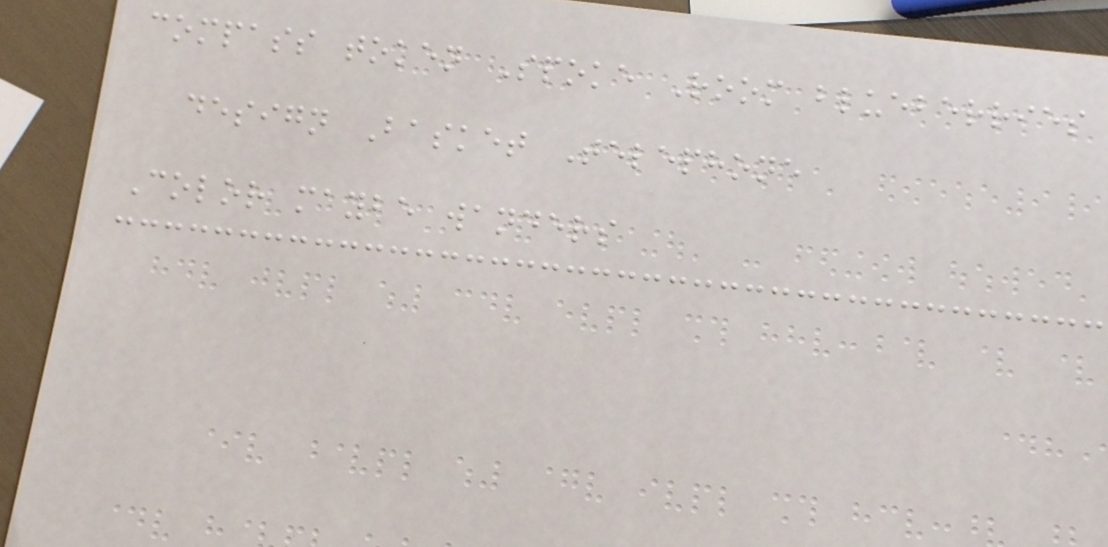compass token Spoke Room blueberries
design Basket Telephone
Color maybe wanders
